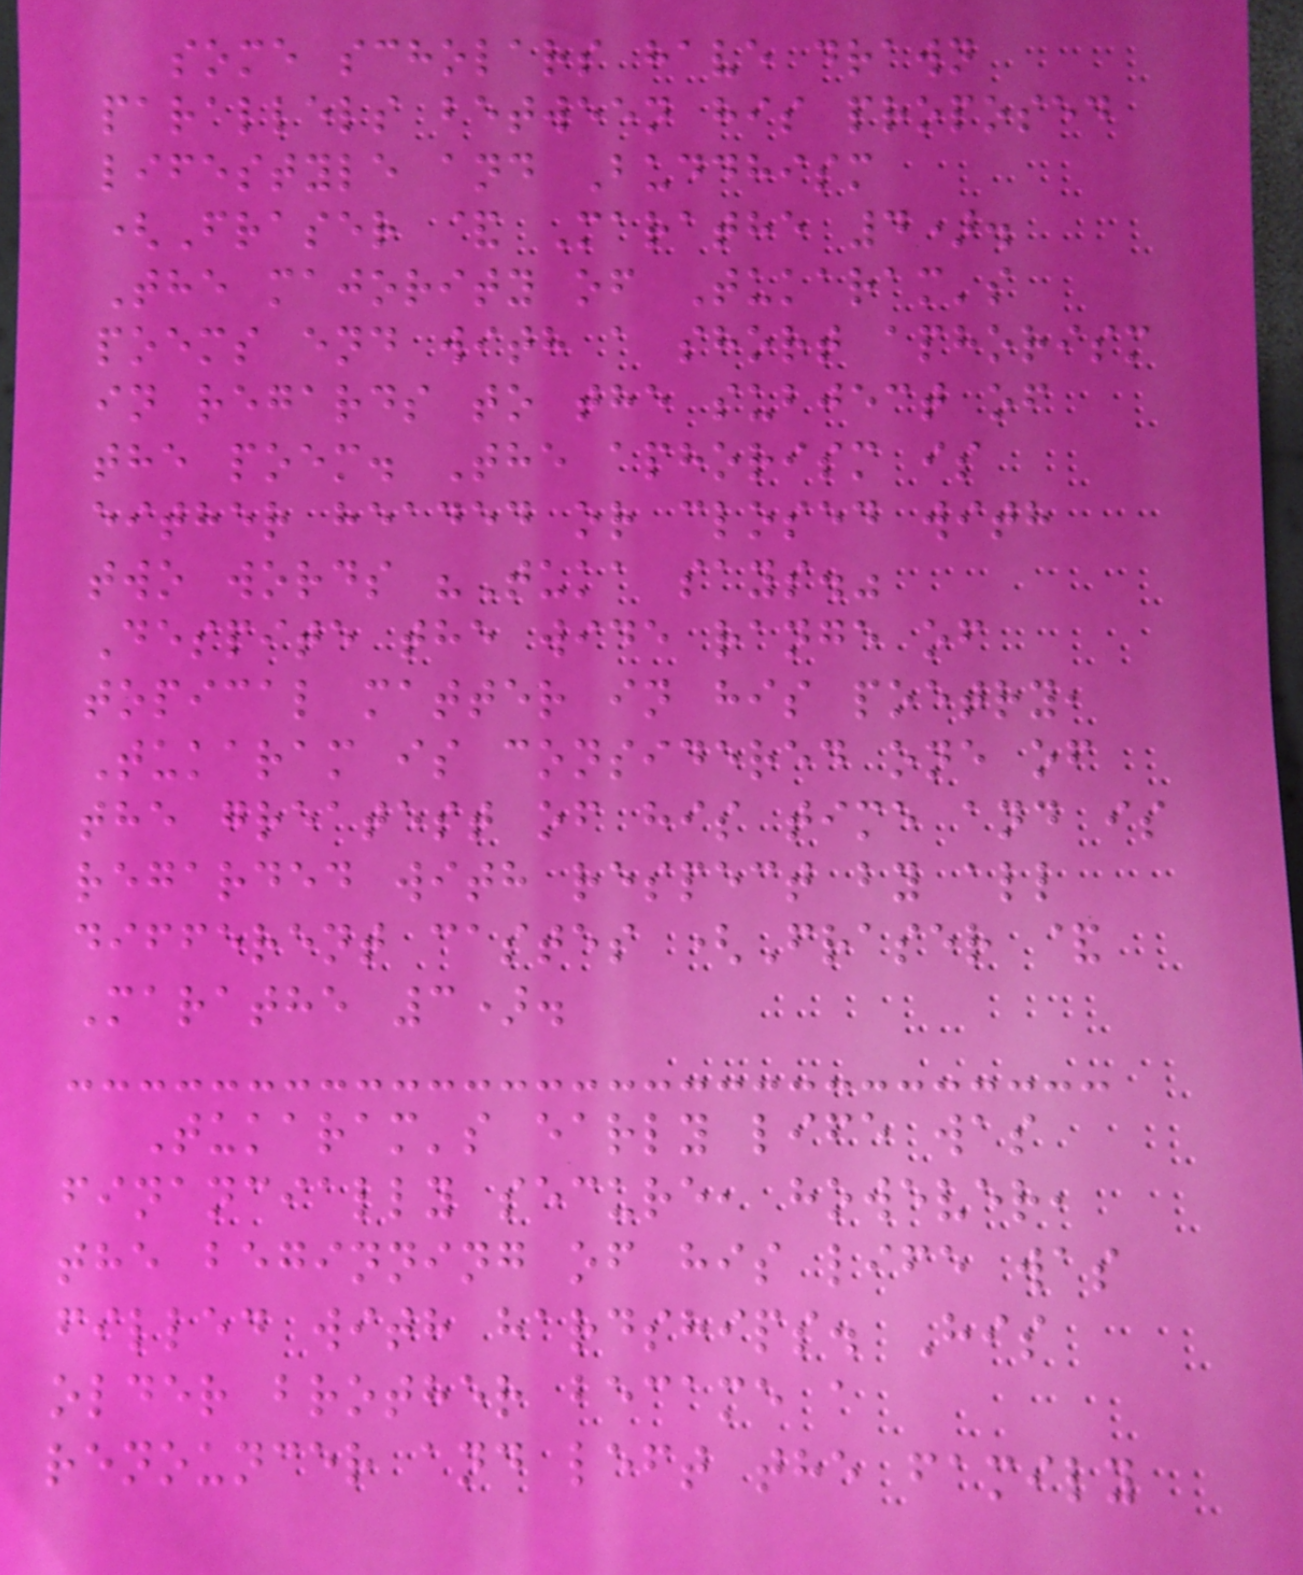some scholars have drawn
parallels between his proposed
lifestyle and Buddhism
(Fraser & Marathe 4).
The majority of Tukaram's
poems end with a short aphorism
in regards to the subject of
the poem. The aphorism is
either headed or closed with
two words "Tuka says."
Despite the wide range of
topical matter in his poetry,
Tukaram is considered one of
the greatest of his time and is
regarded with respect by all
different castes (Fraser &
Marathe 3).
Tukaram's early life was
financially secure, however,
the beginning of his life was
filled with hardships. His
older brother became a
renouncer and left the family
